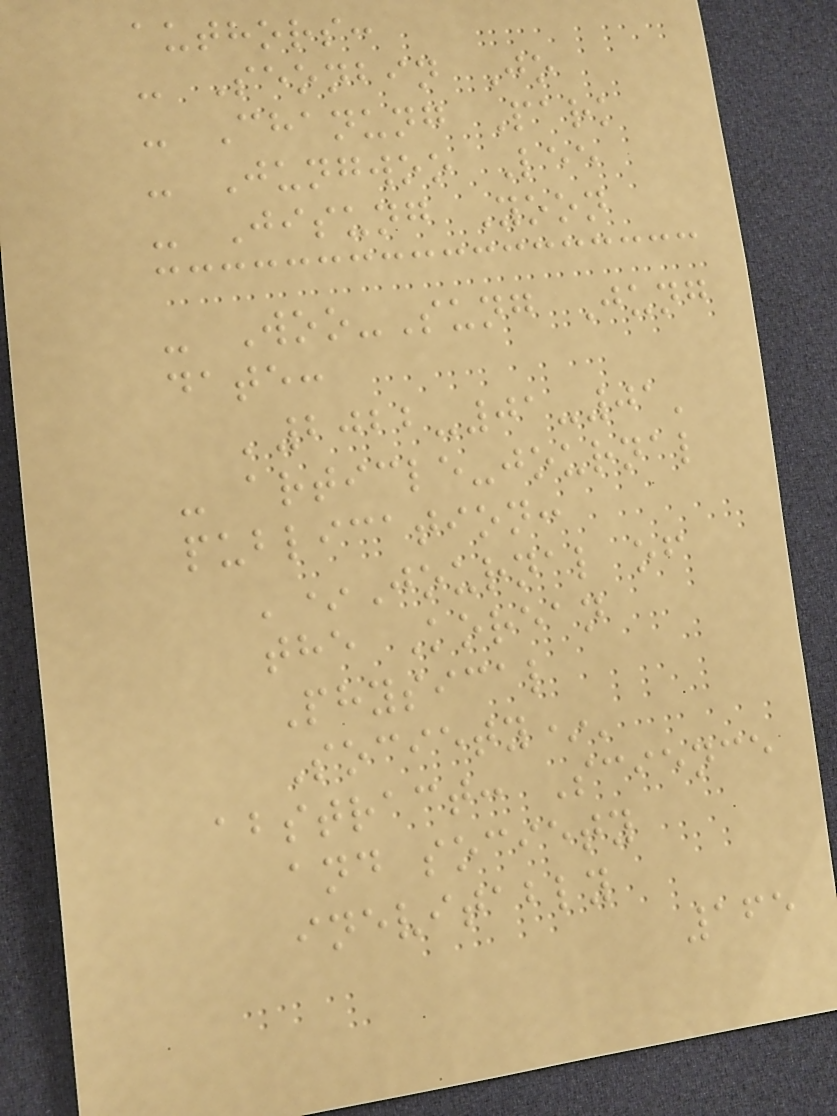authors:
- Seonbin Jo
- Chanung Park
- Jungwoo Lee
- Jisung Yoon
- Woo-Sung Jung
date:
'2022-01-01'
- article-journal
publication:
'*Journal of
the Korean
Physical
Society*'
abstract: Science
and society
inevitably
165
